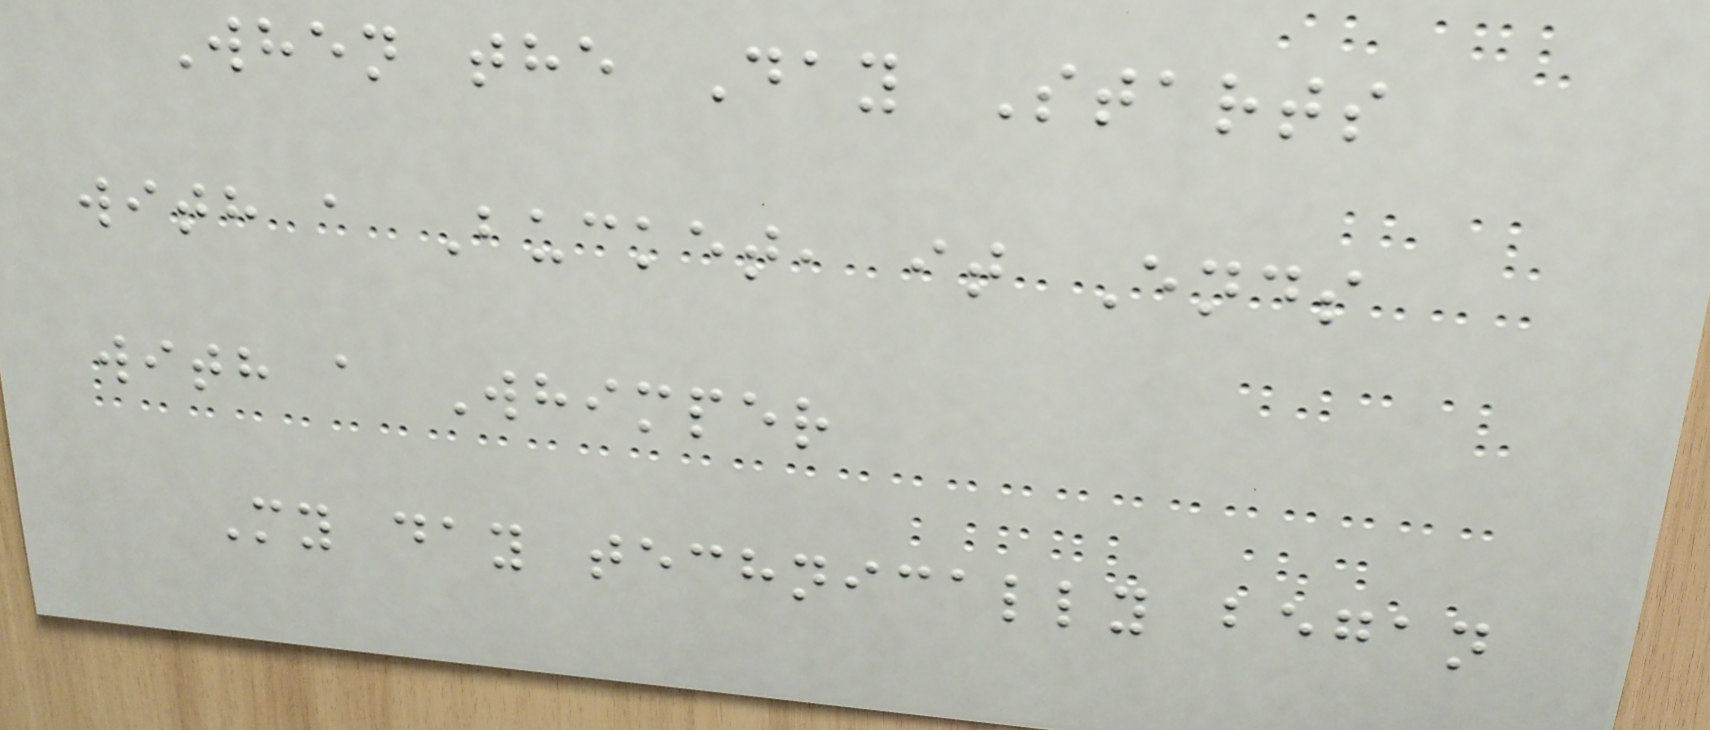When the Day Starts
with a Bucket, it Ends
with a Whimper
My day technically began
